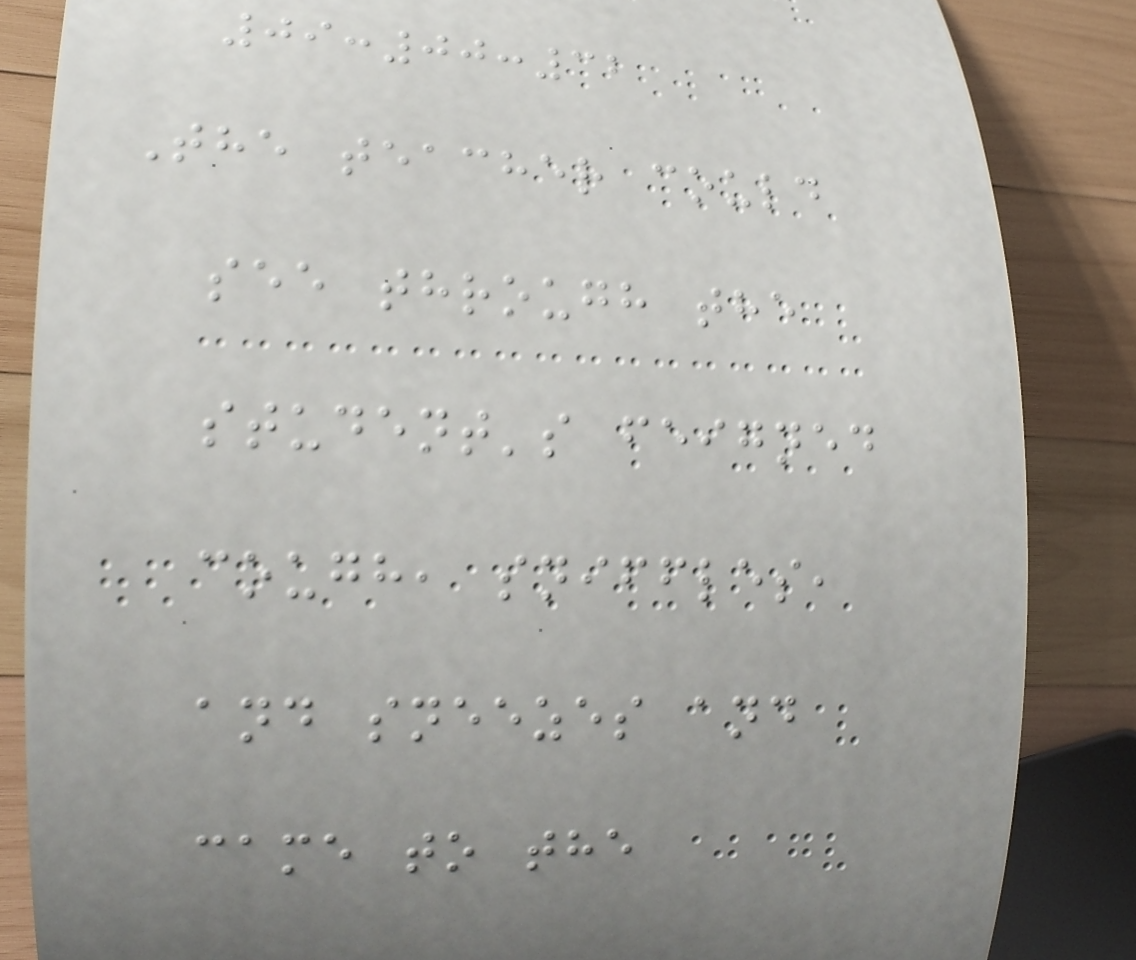09:00:32
The teacher could
see through the
student's feigned
cough, sniffles,
and sneezes and
came to the
